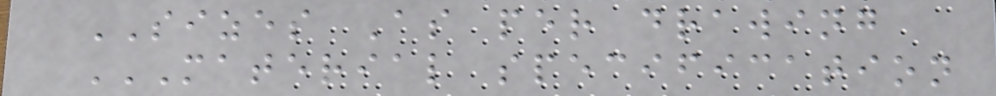SIZES As per drawing
MATERIAL SPECIFICATION
